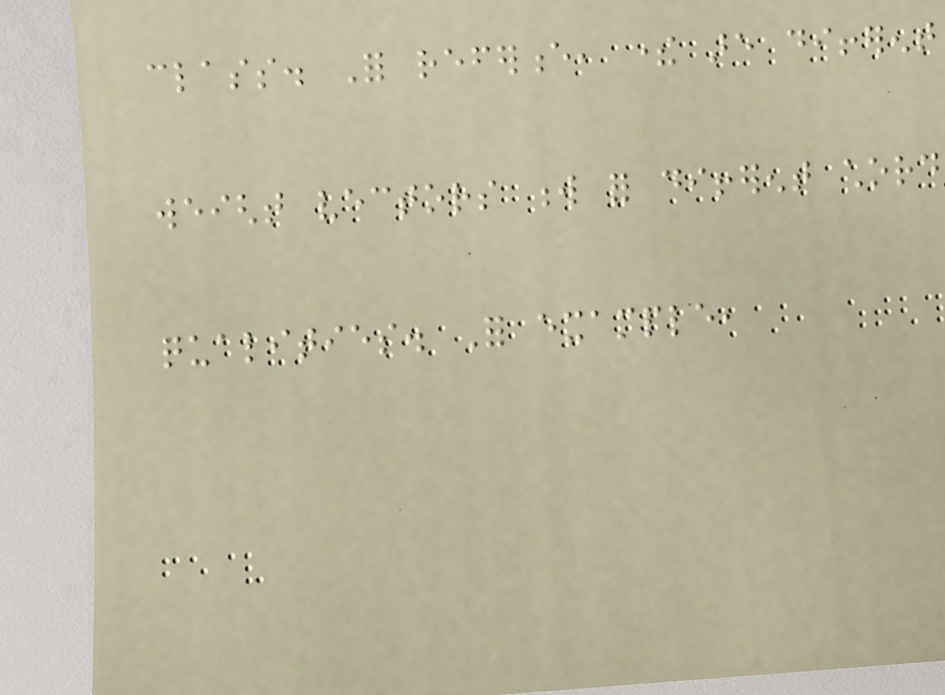class. For reference, there are different
weight vectors w for different chord
qualities. For example,
